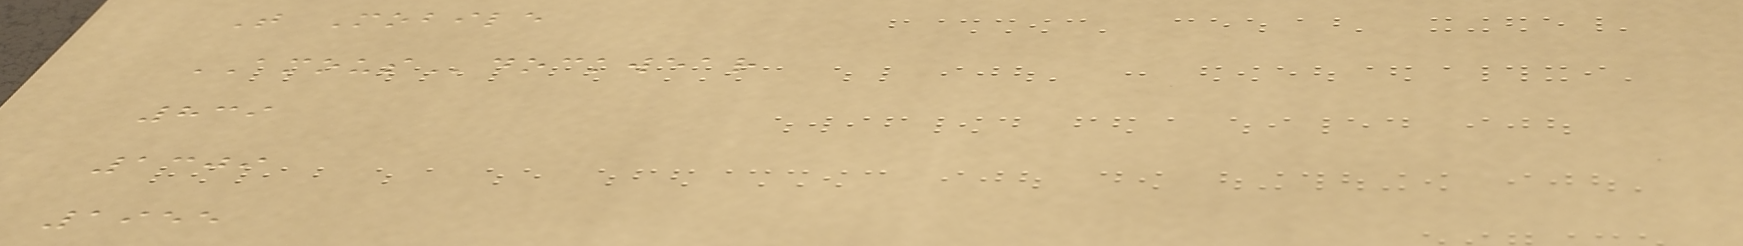T Mobile
AMOUSdockwear
839
1309
1955
